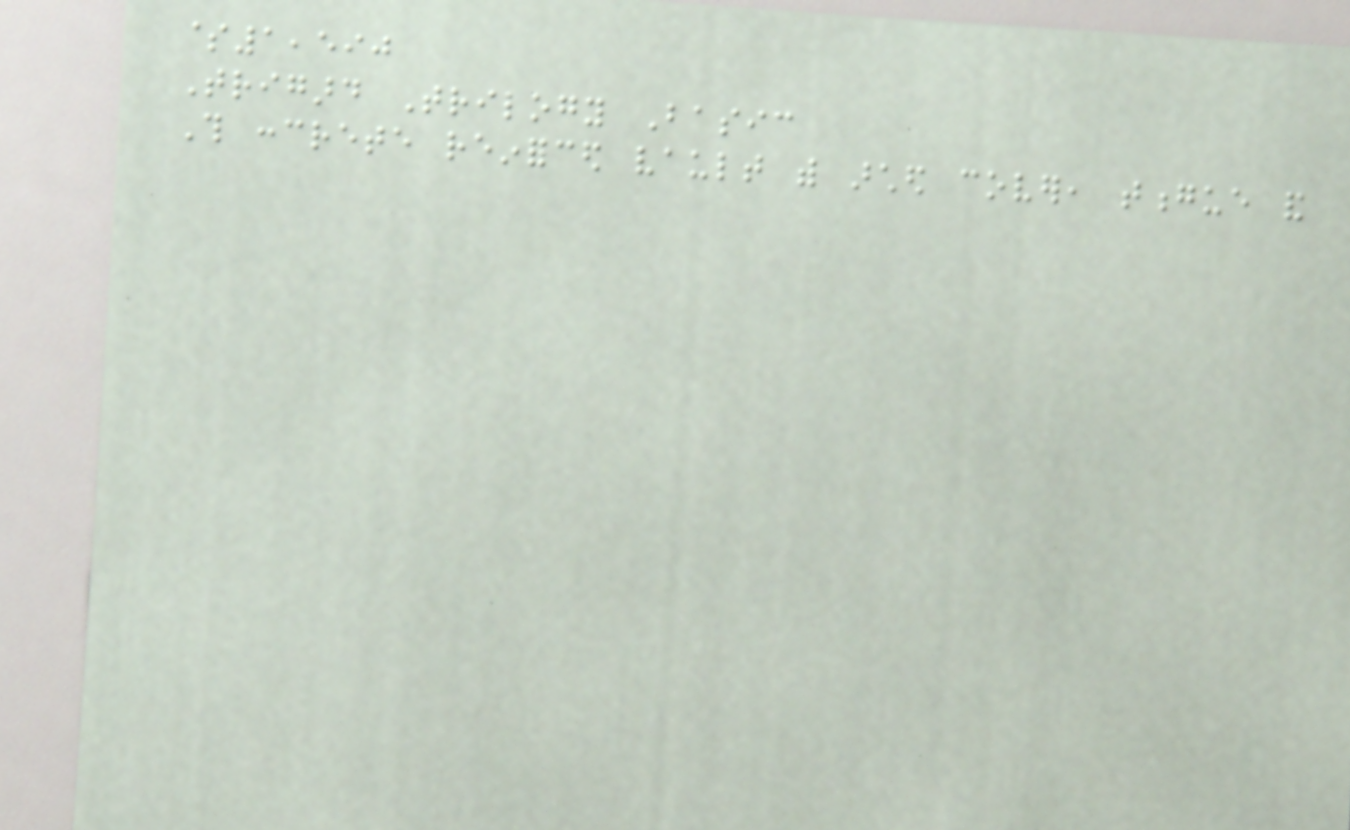$1,590
Trigard Trilogy Basic
This concrete reinforced vault with arched cover, tongue and
